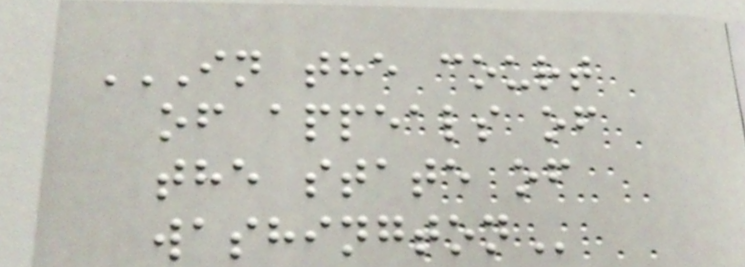IN THE COURT
OF APPEALS OF
THE STATE OF
WASHINGTON
